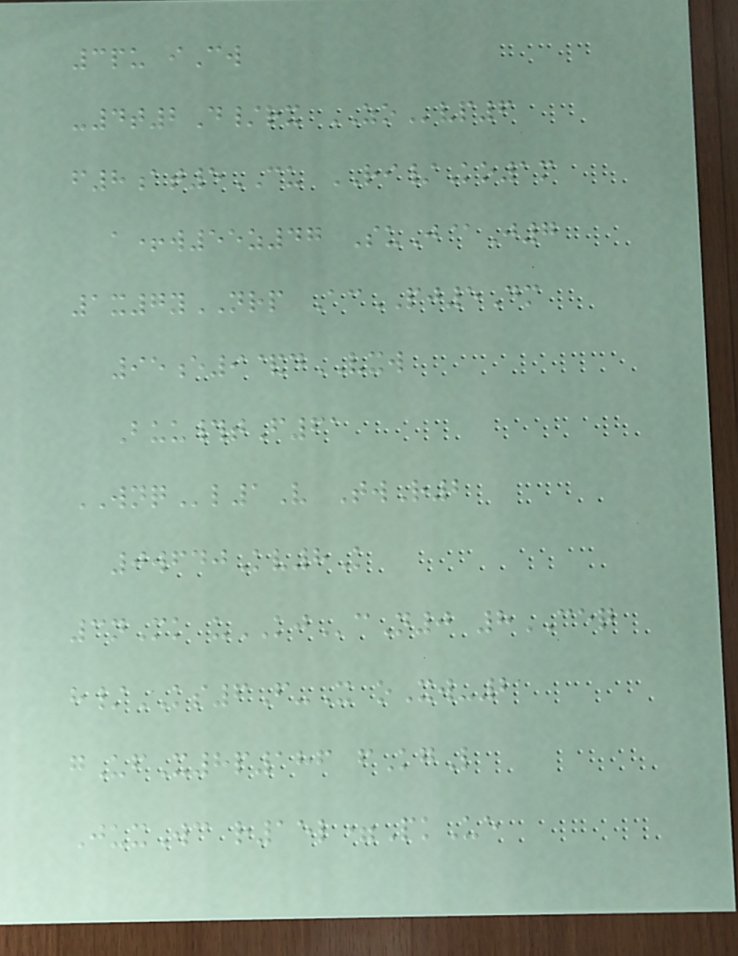3pu iCw
-4t2D/rx ZOvp6
f8at5CU RI/Ko1m
a+w55z47 SuJ@J7
1x7yNRP AcPJ5Dm
95e9&dVXW
Buu#tF61
WNQl1V TwR2
0wfdjKv8K
3nMk uKJcN0 8CEQ
h/KS6F-X oXw-2
gUfX8p186 fKgL
JuxWc r15l=PkUe
